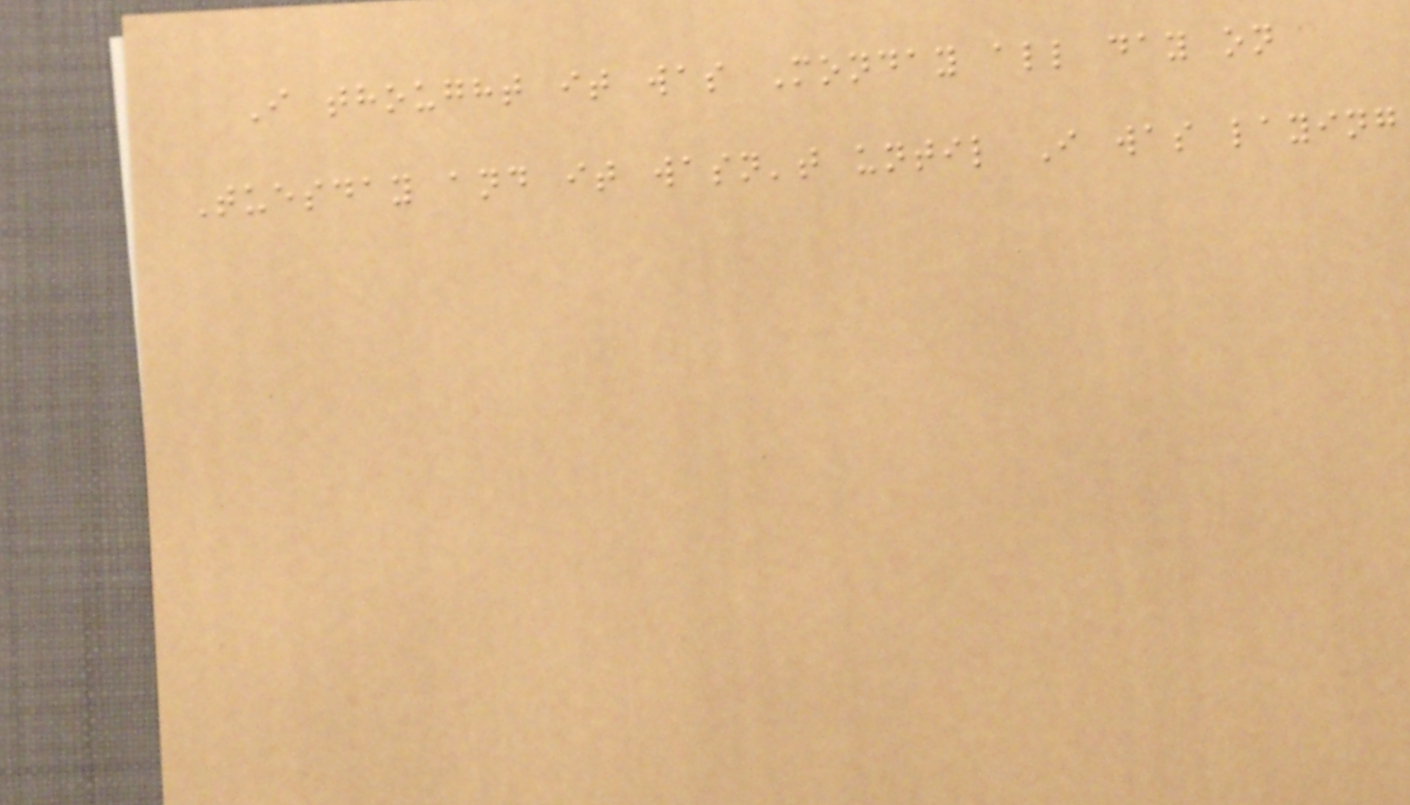I thought it was Monday all day on
Tuesday and it wasn't until I was laying
